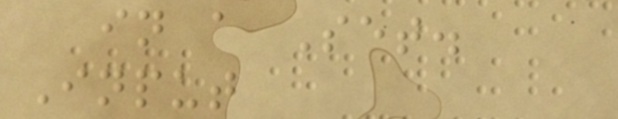in a Set.
Input
